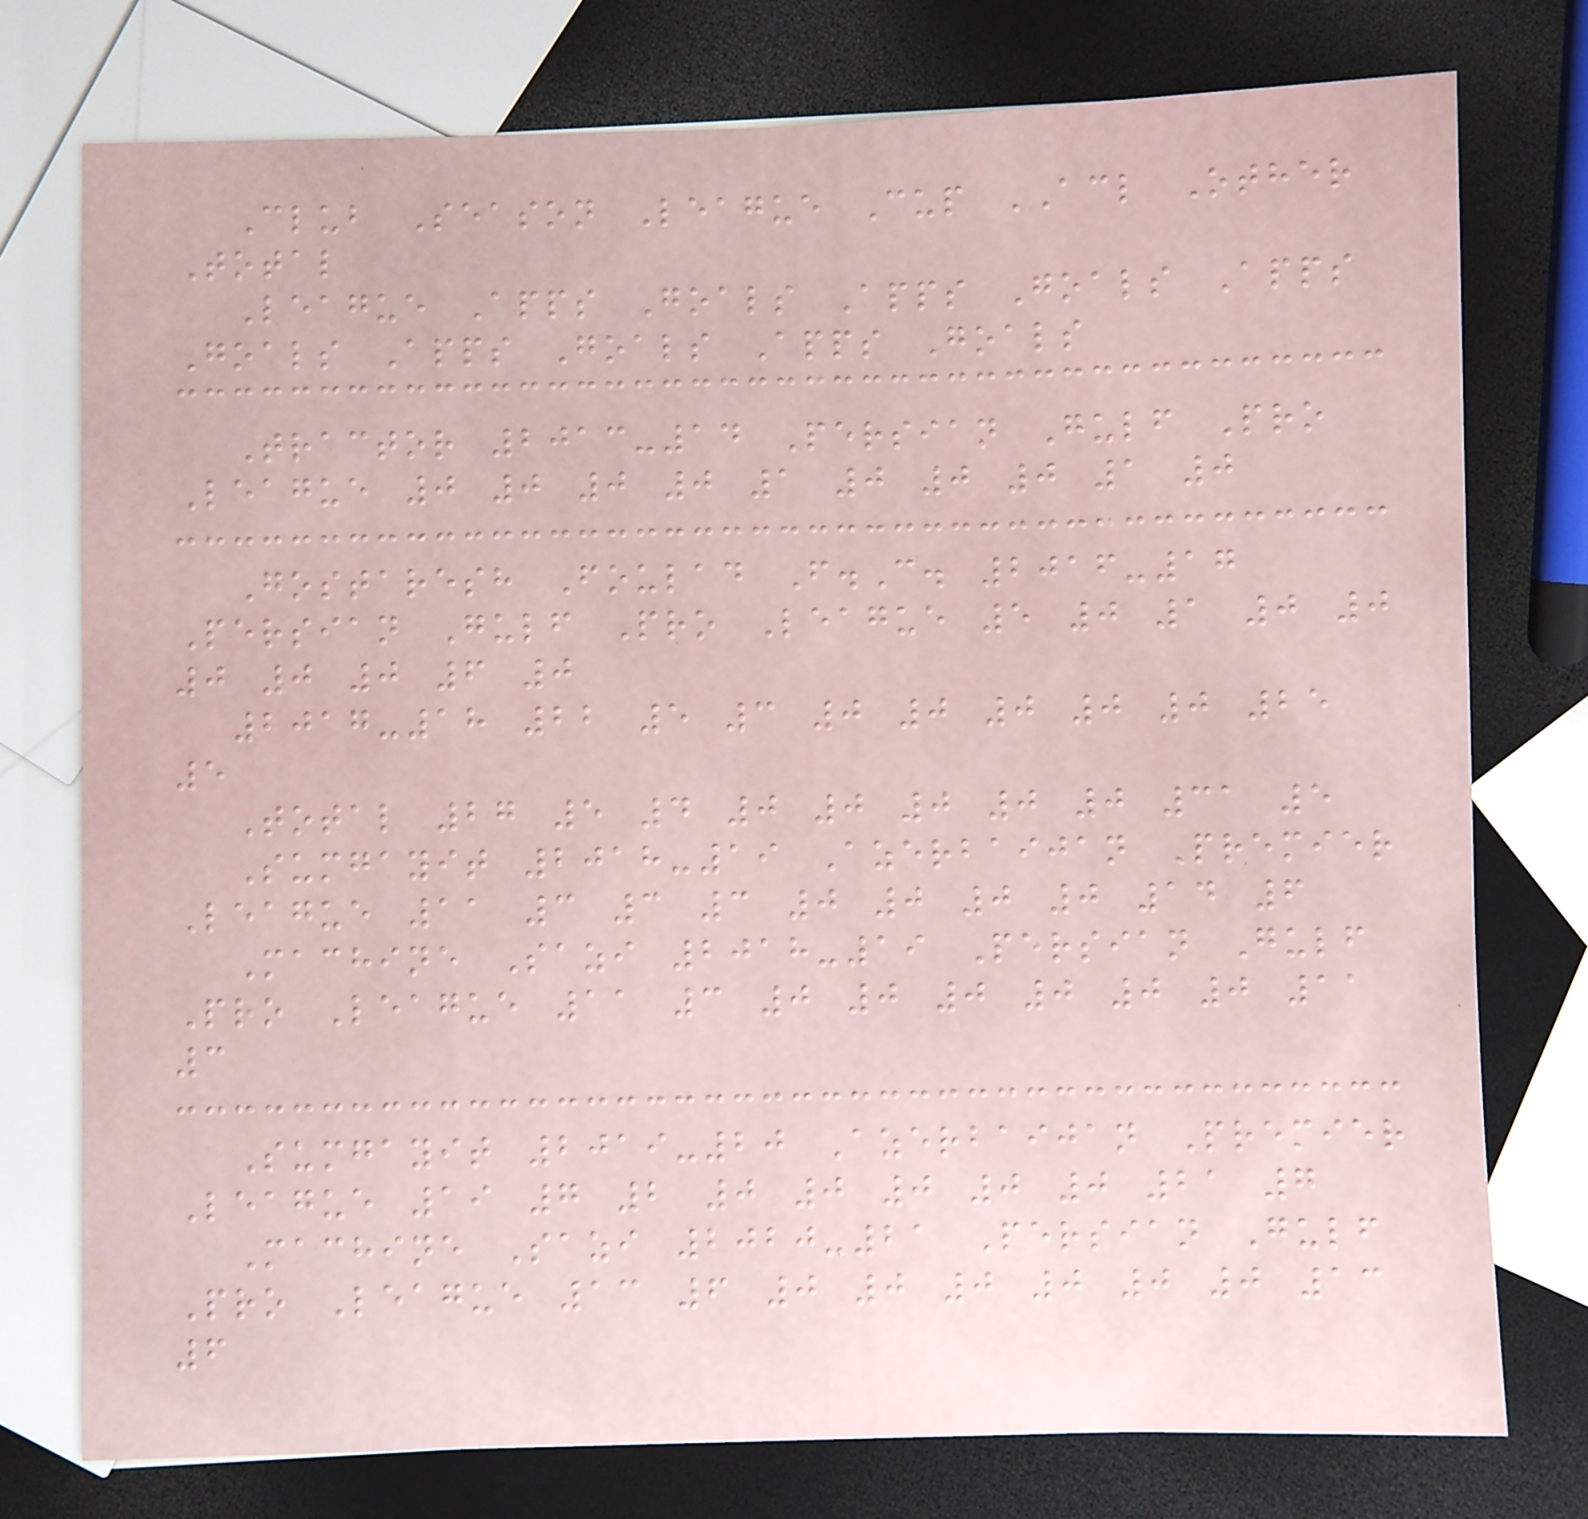Club Season League Cup ACL Other
Total
League Apps Goals Apps Goals Apps
Goals Apps Goals Apps Goals
Tractor 2013-14 Persian Gulf Pro
League 0 0 0 0 1 0 0 0 1 0
Gostaresh Foulad F.C. 2016-17
Persian Gulf Pro League 5 0 1 0 0
0 0 0 6 0
2017-18 22 5 3 0 0 0 0 0 25
5
Total 27 5 4 0 0 0 0 0 31 5
Sumgayit 2018-19 Azerbaijan Premier
League 11 3 3 3 0 0 0 0 14 6
Machine Sazi 2018-19 Persian Gulf
Pro League 11 3 0 0 0 0 0 0 11
3
Sumgayit 2019-20 Azerbaijan Premier
League 19 7 2 0 0 0 0 0 21 7
Machine Sazi 2020-21 Persian Gulf
Pro League 13 6 0 0 0 0 0 0 13
6
